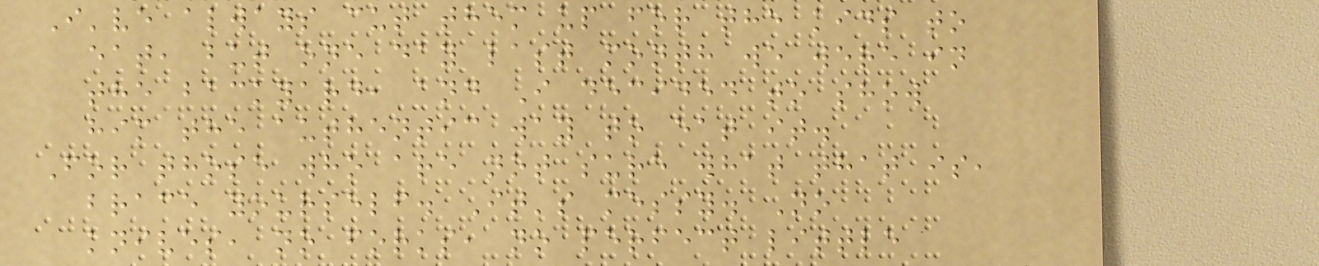I've always cut them up for the kids to
eat, but one day last month we were in
the backyard, and I decided to show
him the authentic way to eat it.
For those who are not sure what that is,
brace yourself. It's messy. No
knives, no forks, no perfect little
